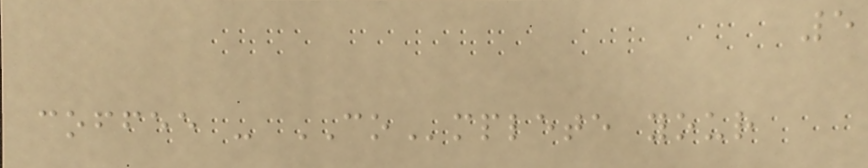5
coffee - COmplete your
